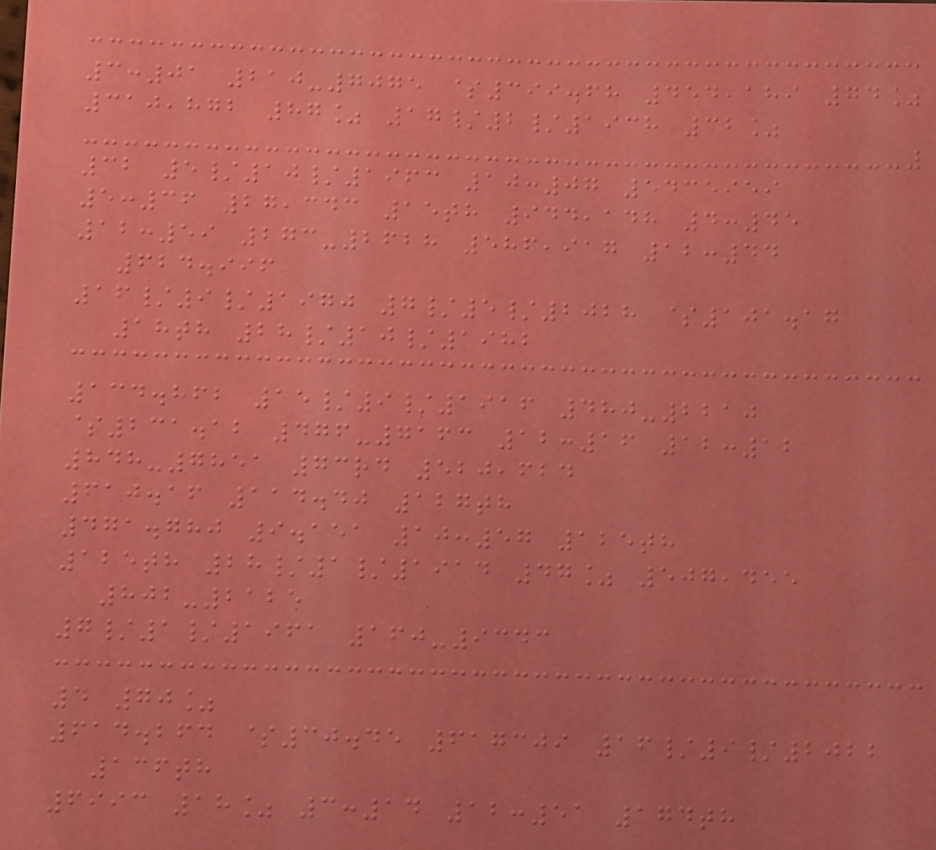3:01 210-7075 $399.68 454,189 74%
310,872 87% 17/2/1938 32%
32 5/10/1963 10:07 5435959
5:36 27,343 15th 944,148 4:45
12:59 273-2628 586,917 12:44
624.996
16/9/1970 7/5/2028 $101.17
18th 28/10/1982
134.862 15/9/1916 480-2210
$231.12 476-7163 12:16 12:12
848-7851 73rd 520,624
610.16 114.40 127th
471.780 9.151 10:57 125th
125th 28/1/1914 47% 507,455
802-2125
7/1/1961 160-9343
4 70%
614.264 $30.45 617309 16/9/2022
136th
6993 18% 3:14 12:51 174th
